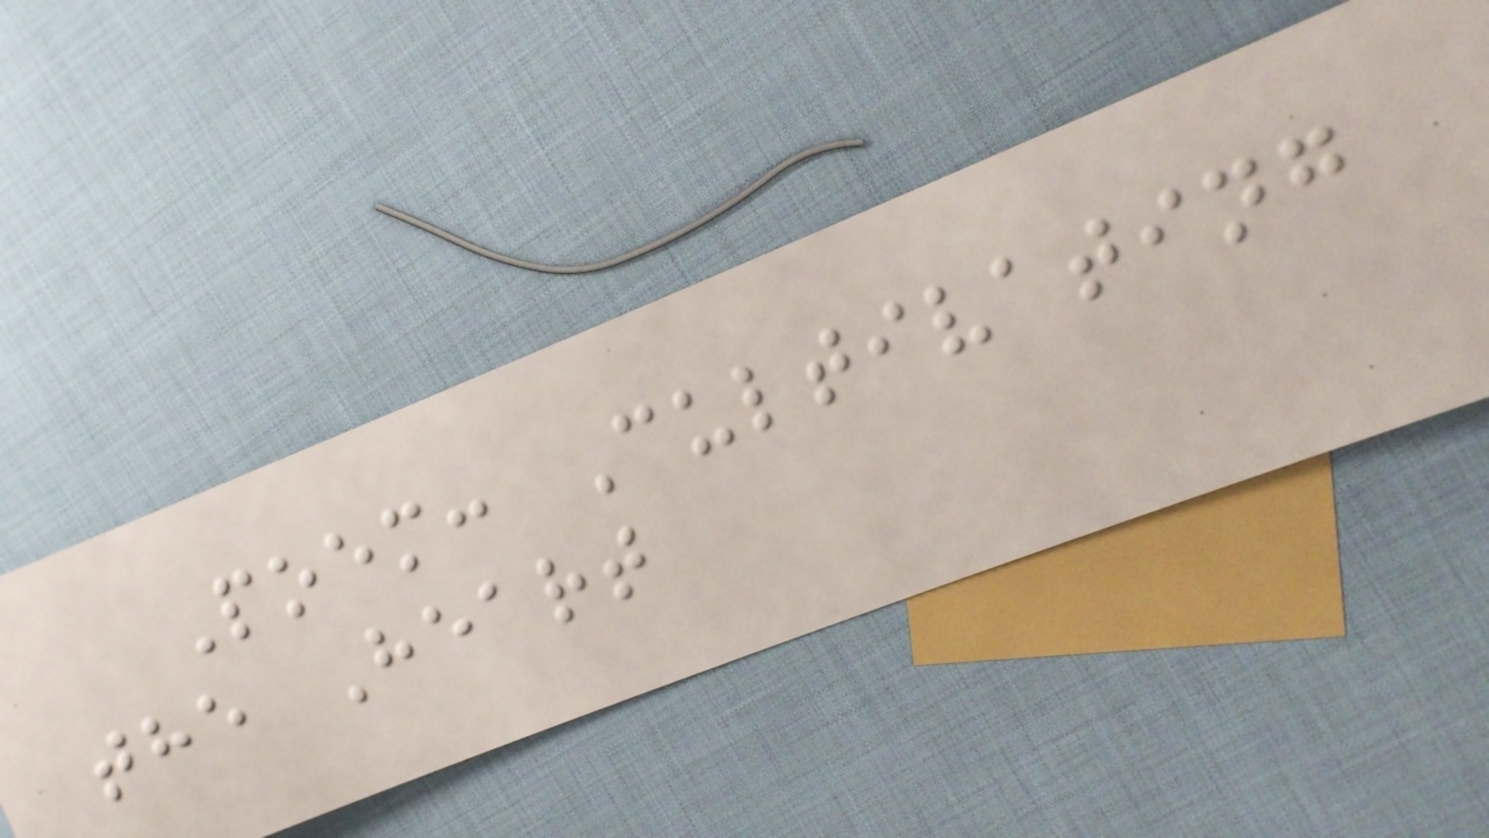Poem: Cultivating
the Heart
